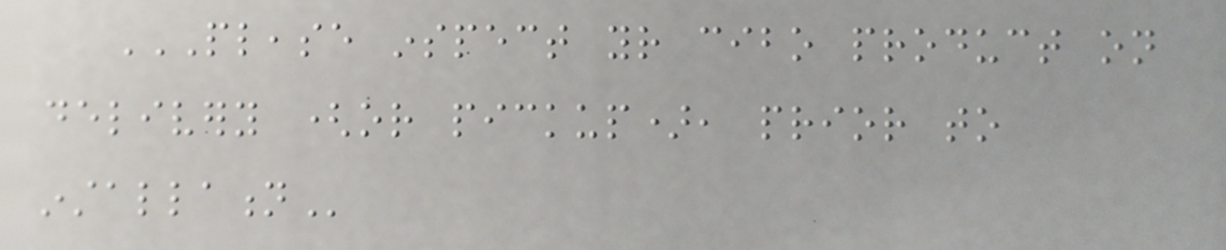PLEASE INSPECT YOUR CIBO PRODUCT ON
DELIVERY (OR PICKUP), PRIOR TO
INSTALLATION
